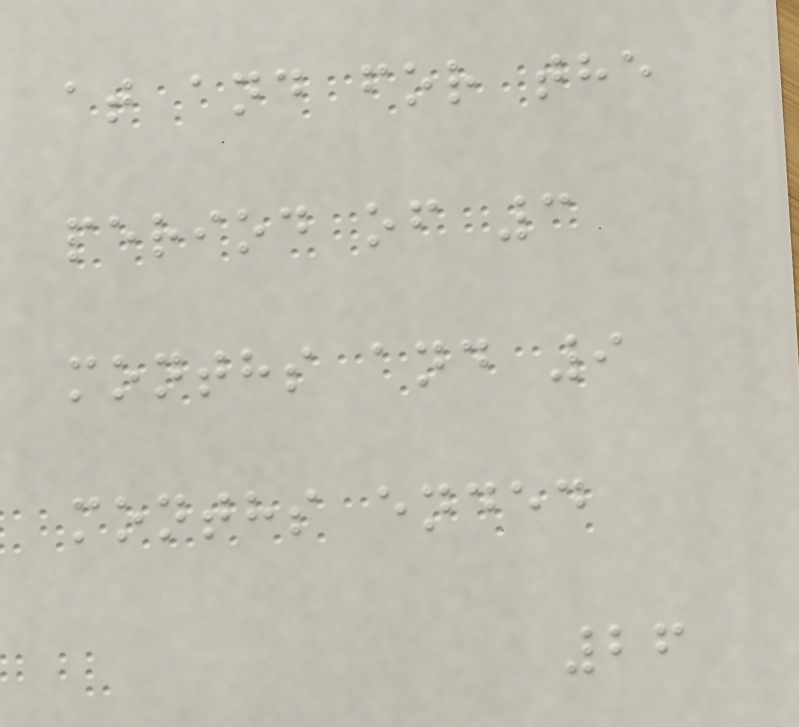at and for the
period of 3
months and 9
months ended
26
